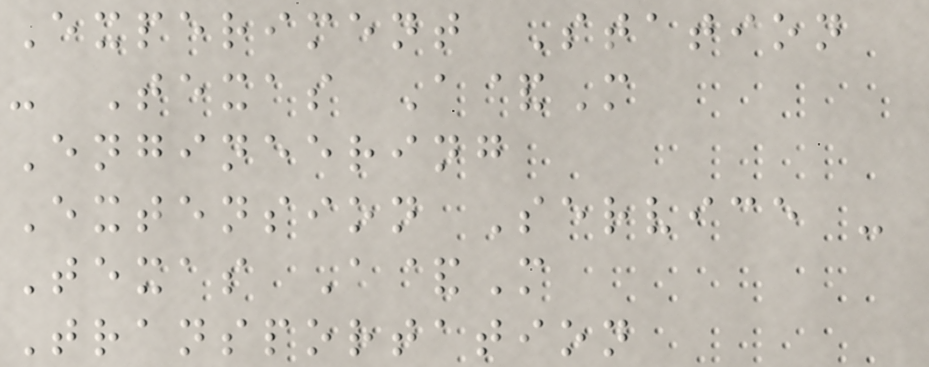Experiment Station
- Texas A&M
Engineering
Extension Service -
Texas A&M
Transportation
